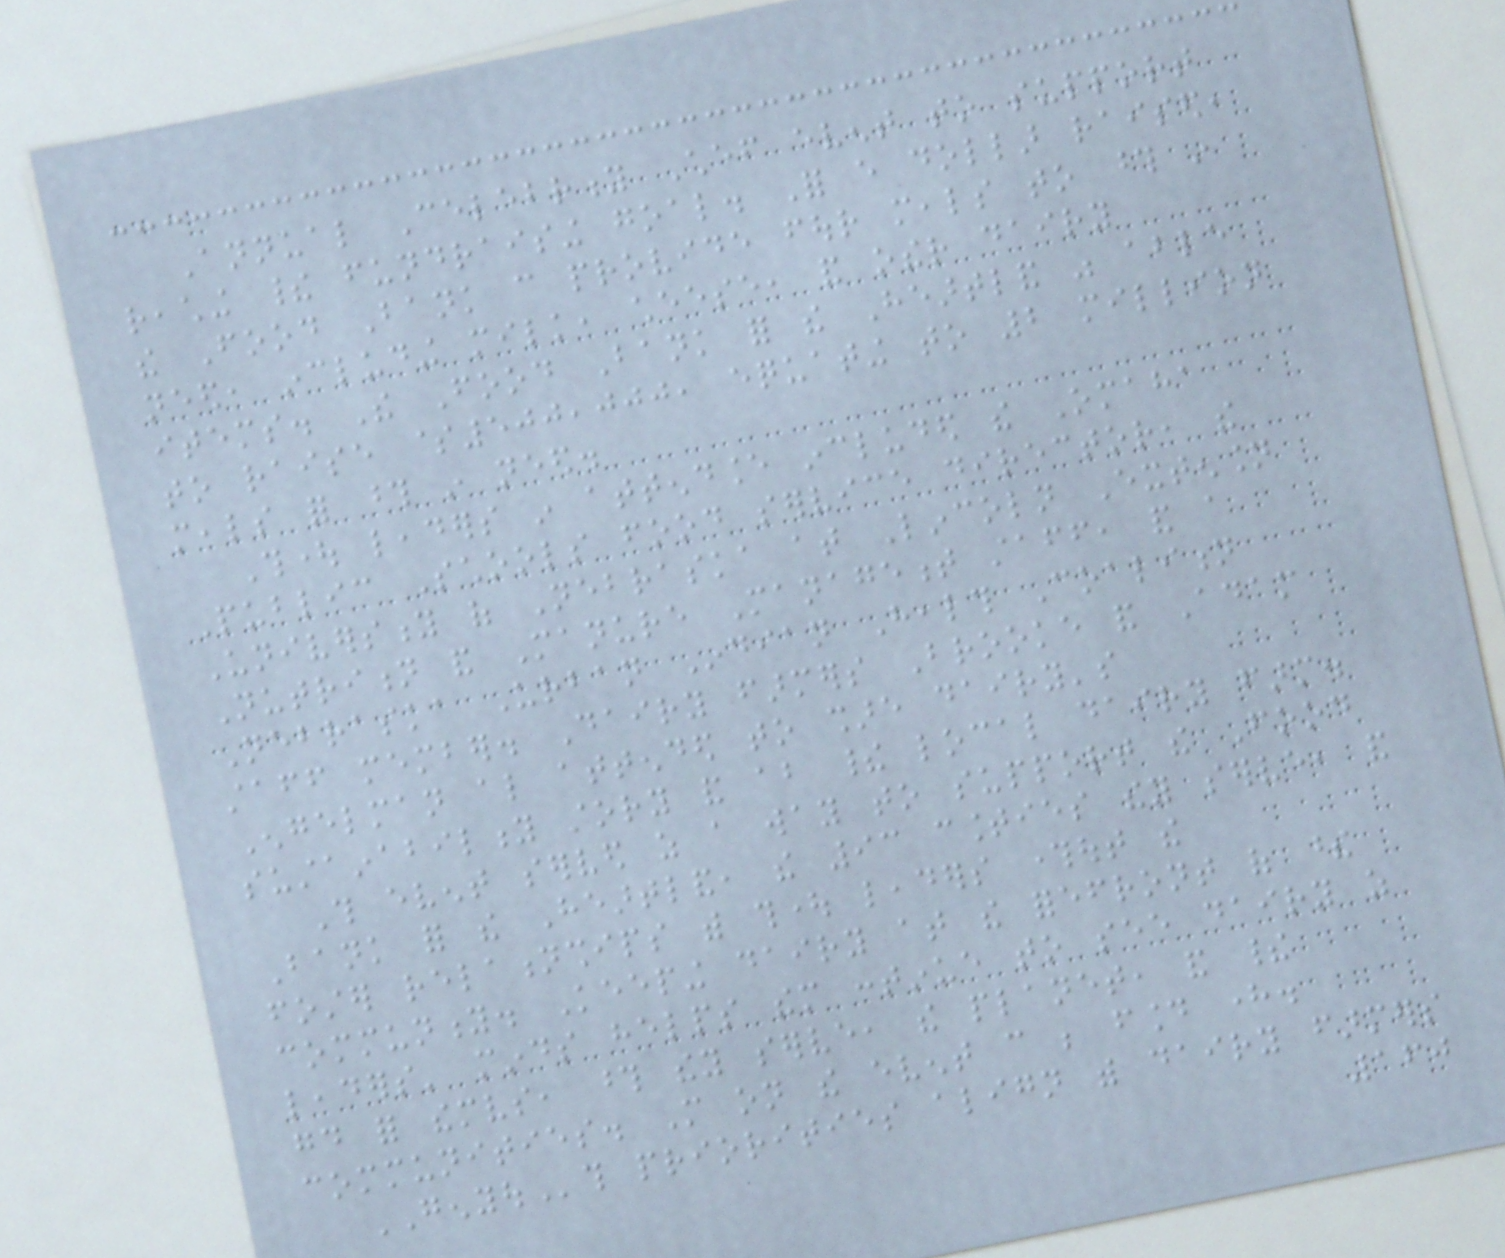Annual Celebrity Chef event to support
reaching their fundraising goal. For every dollar raised,
the Food Bank can provide four meals to those in
need, including milk, cheese, and other dairy
items. The Food Bank for the Heartland was able
to raise $500,000, equating to 2 million
meals for those in need.
Thought leaders in attendance included the Omaha
Public Schools food service director, the
University of Nebraska at Lincoln Extension
Nutrition and Manure Management staff, and a
Nebraska Urban Indian Health Coalition
staff member. Dairy farmers Brooke and Adam
Engelman also attended to share dairy's
sustainability story and about their local dairy farm.
This event served as a way to support the Food
Bank for the Heartland, the 93 counties they serve, and
foster relationships with thought leaders throughout the
community. Keeping dairy at the forefront of these
leaders' minds helps them continue to see dairy as
good for themselves, those they serve, the planet, and their
communities. More on the event can be found here.
GENYOUth priorities align with dairy farmers
160
